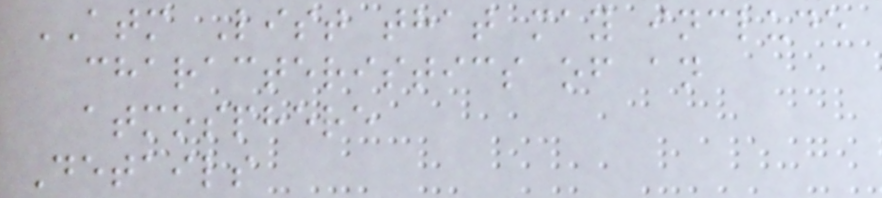ATM List that may include
characteristics of an
atmosphere
Details
